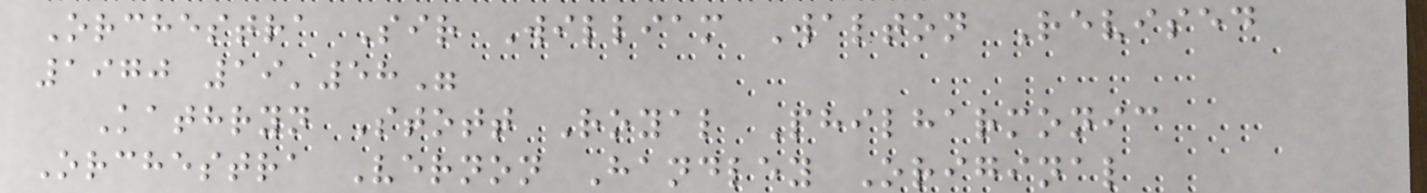Orchestra Sir William Walton Revised
1970 19'58"
Kathryn Stott Royal Philharmonic
Orchestra Vernon Handley Original
